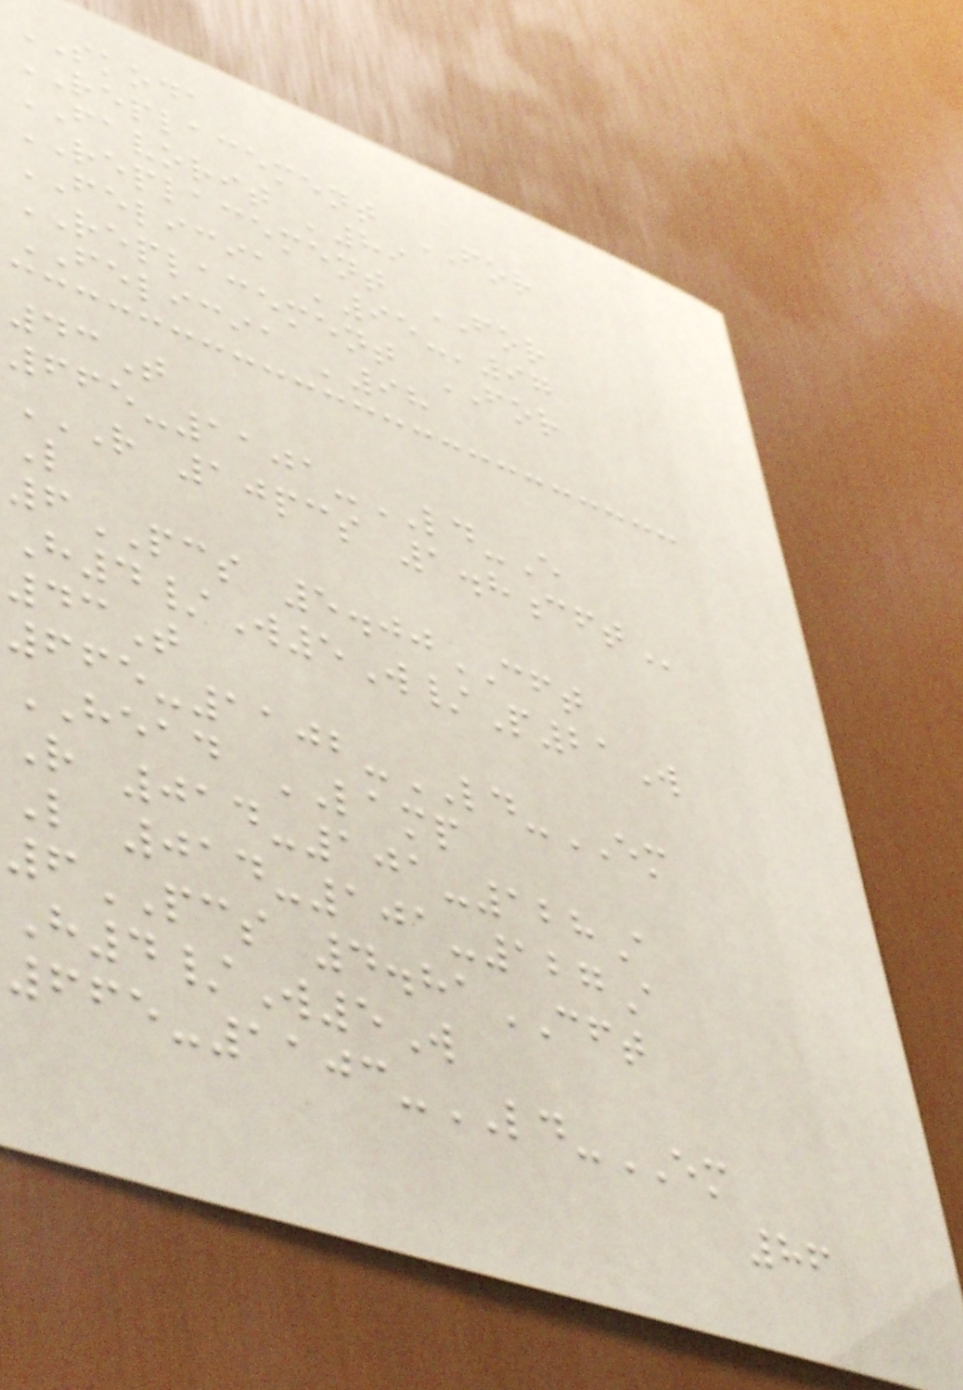SKODA
REPLACEMENT FOR
FAVORIT '89
REPLACEMENT FOR
FELICIA '95-'97
REPLACEMENT FOR
FELICIA '98
43T
665-1101-LD-E
R 10PCS 1.8CFT
L
6PCS 5.00CFT
H4/W5W/P21W
43T
665-1102-LD-EM
HEAD LAMP
R 014-101-128A
L 014-101-127A
6PCS 4.81CFT
H4/W5W
665-1103-LD-EM
86
